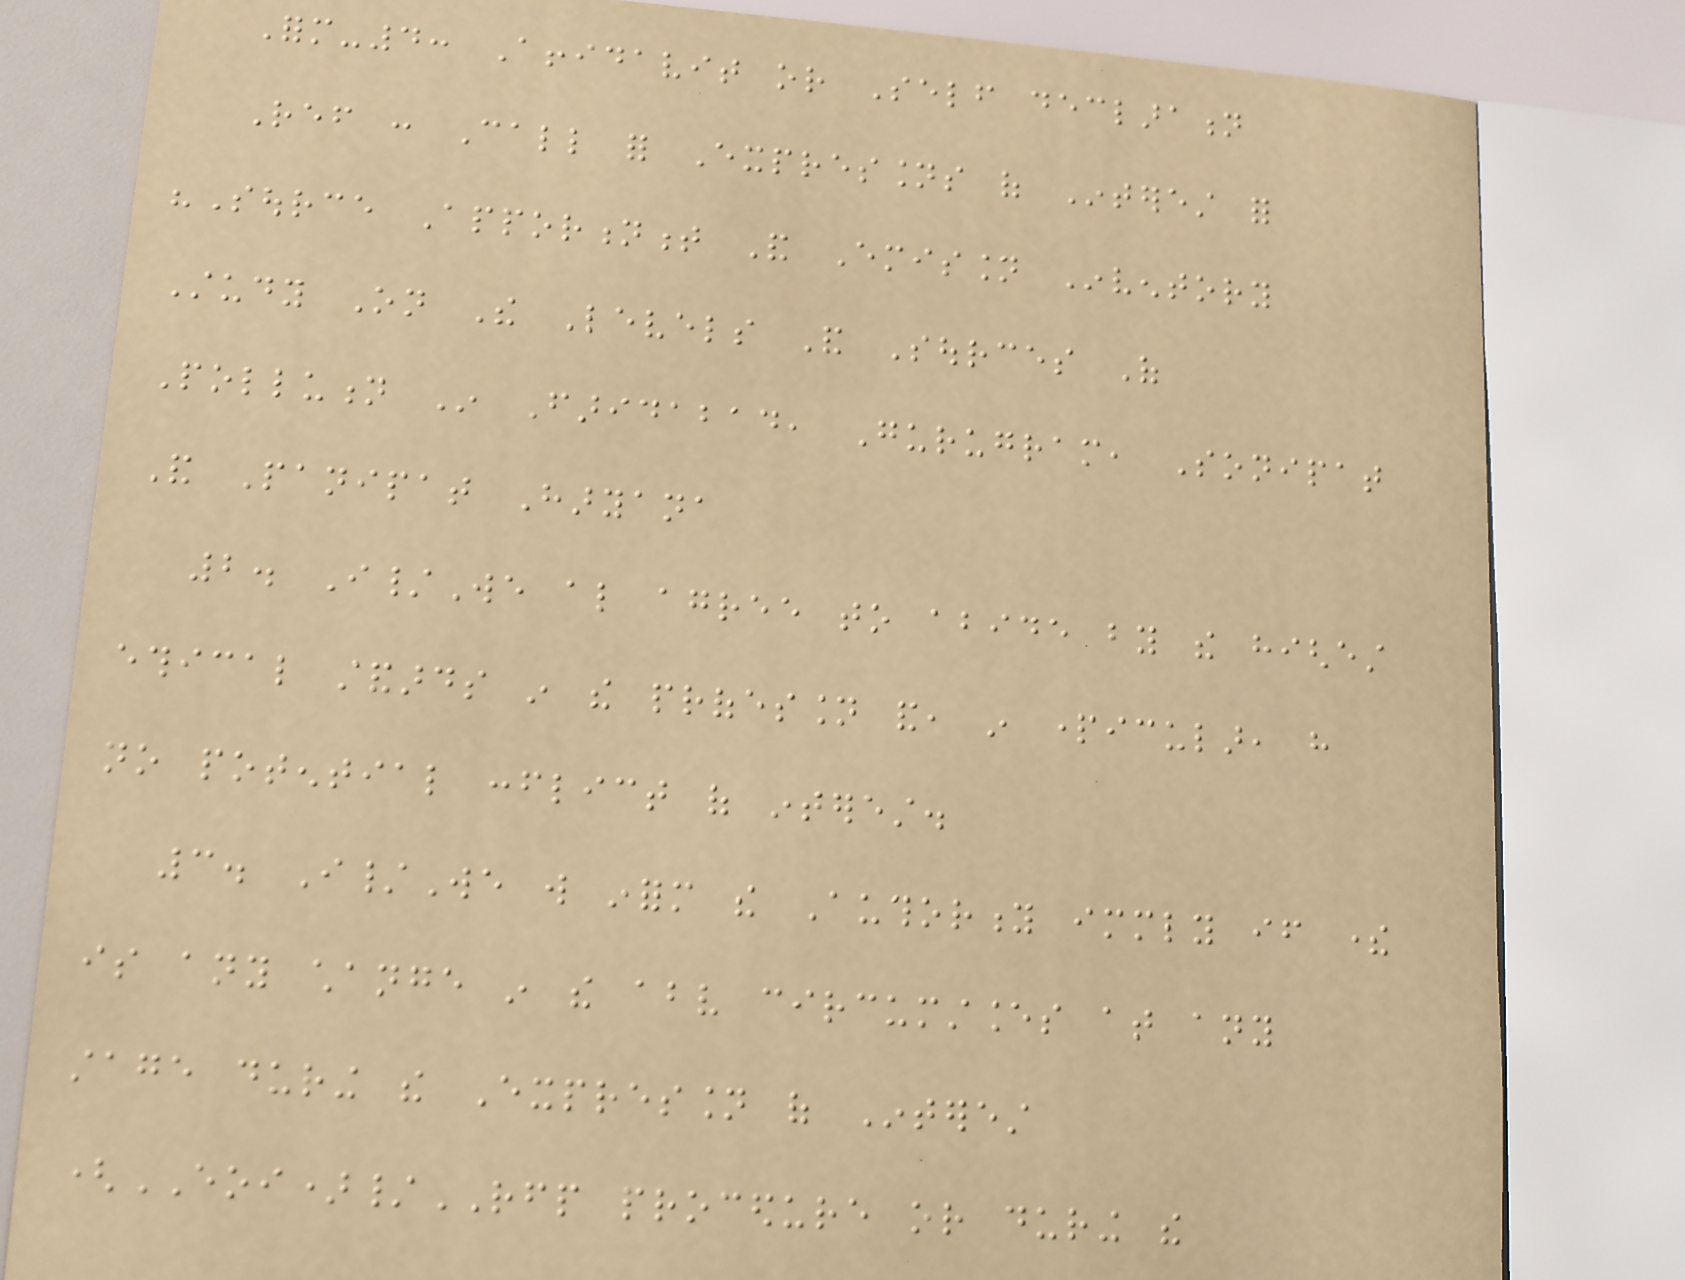Form-4: Affidavit or Self declaration
Ref : Call for Expressions of Interest for
"Source Apportionment And Emission Inventory
Study On The Levels And Sources Of
Pollution In Faridabad, Gurugram, Sonipat
And Panipat Haryana
2. I/We also agree to abide by the highest
ethical standards in the profession and, in particular, have
no potential conflict of interest.
3. I/We will inform the Authority immediately if there
is any change in the above circumstances at any
stage during the Expression of Interest
(EOI)/RFP procedure or during the
